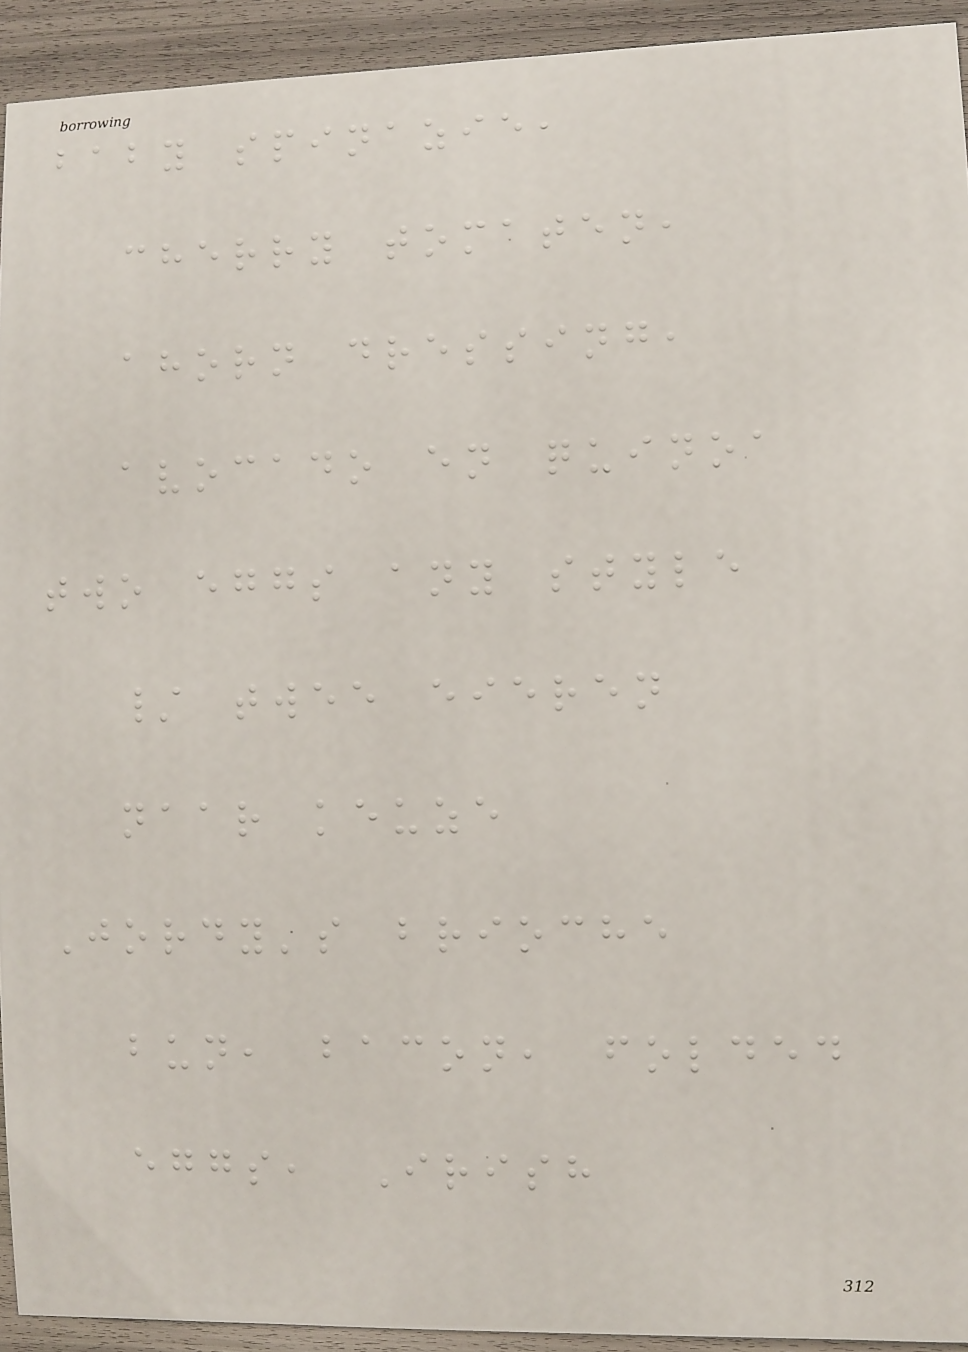baby spinazie,
cherry tomaten,
ahorn dressing,
avocado en quinoa
two eggs any style
/ twee eieren
naar keuze
Jordy's brioche
bun, bacon, folded
eggs, Irish
